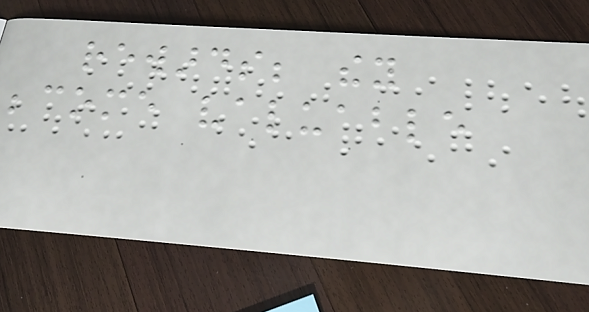rewards; they
become valuable
